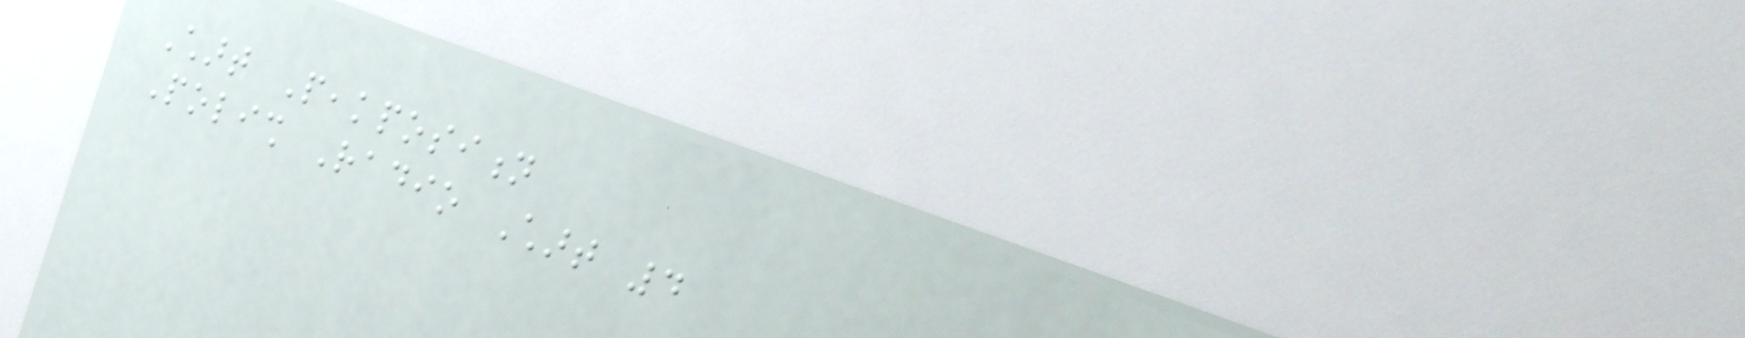Chart Peakposition
Polish Radio Chart 4
